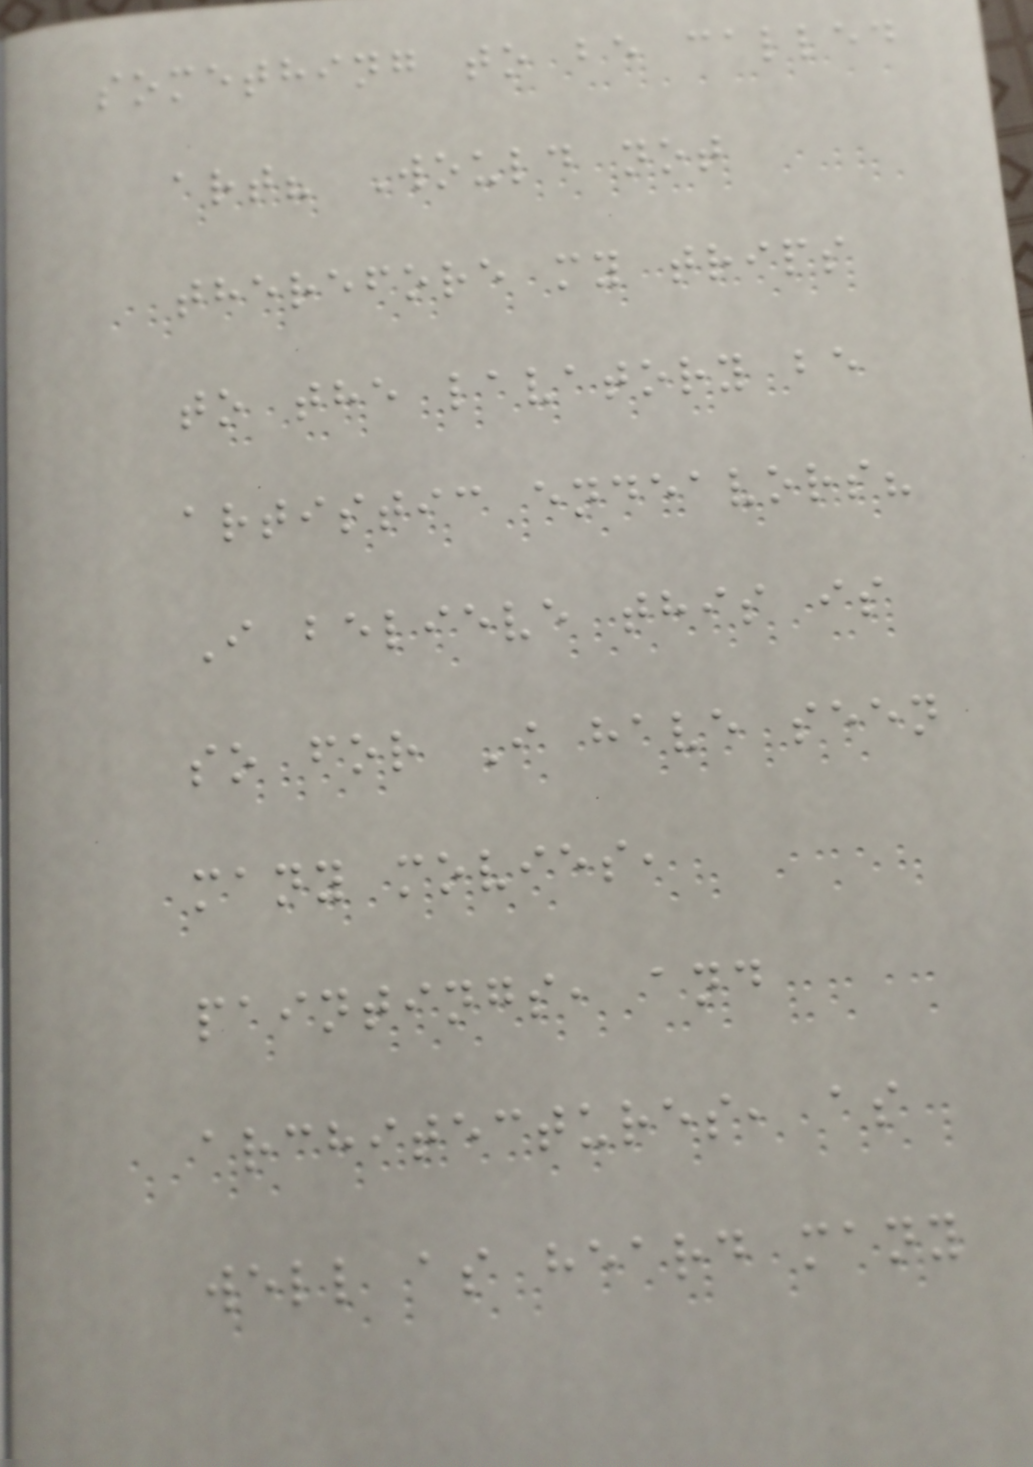something to be called
art? Would not
therefore my trips
to the lavatory be
artistic endeavors?
I believe this is
so for I have seen
many movies,
paintings, and
architectures, as
well as heard many
